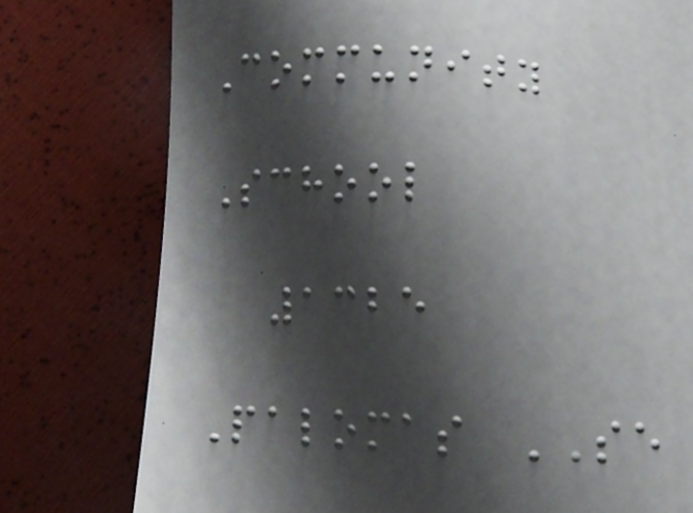Community
School
1325
Palomas SE
